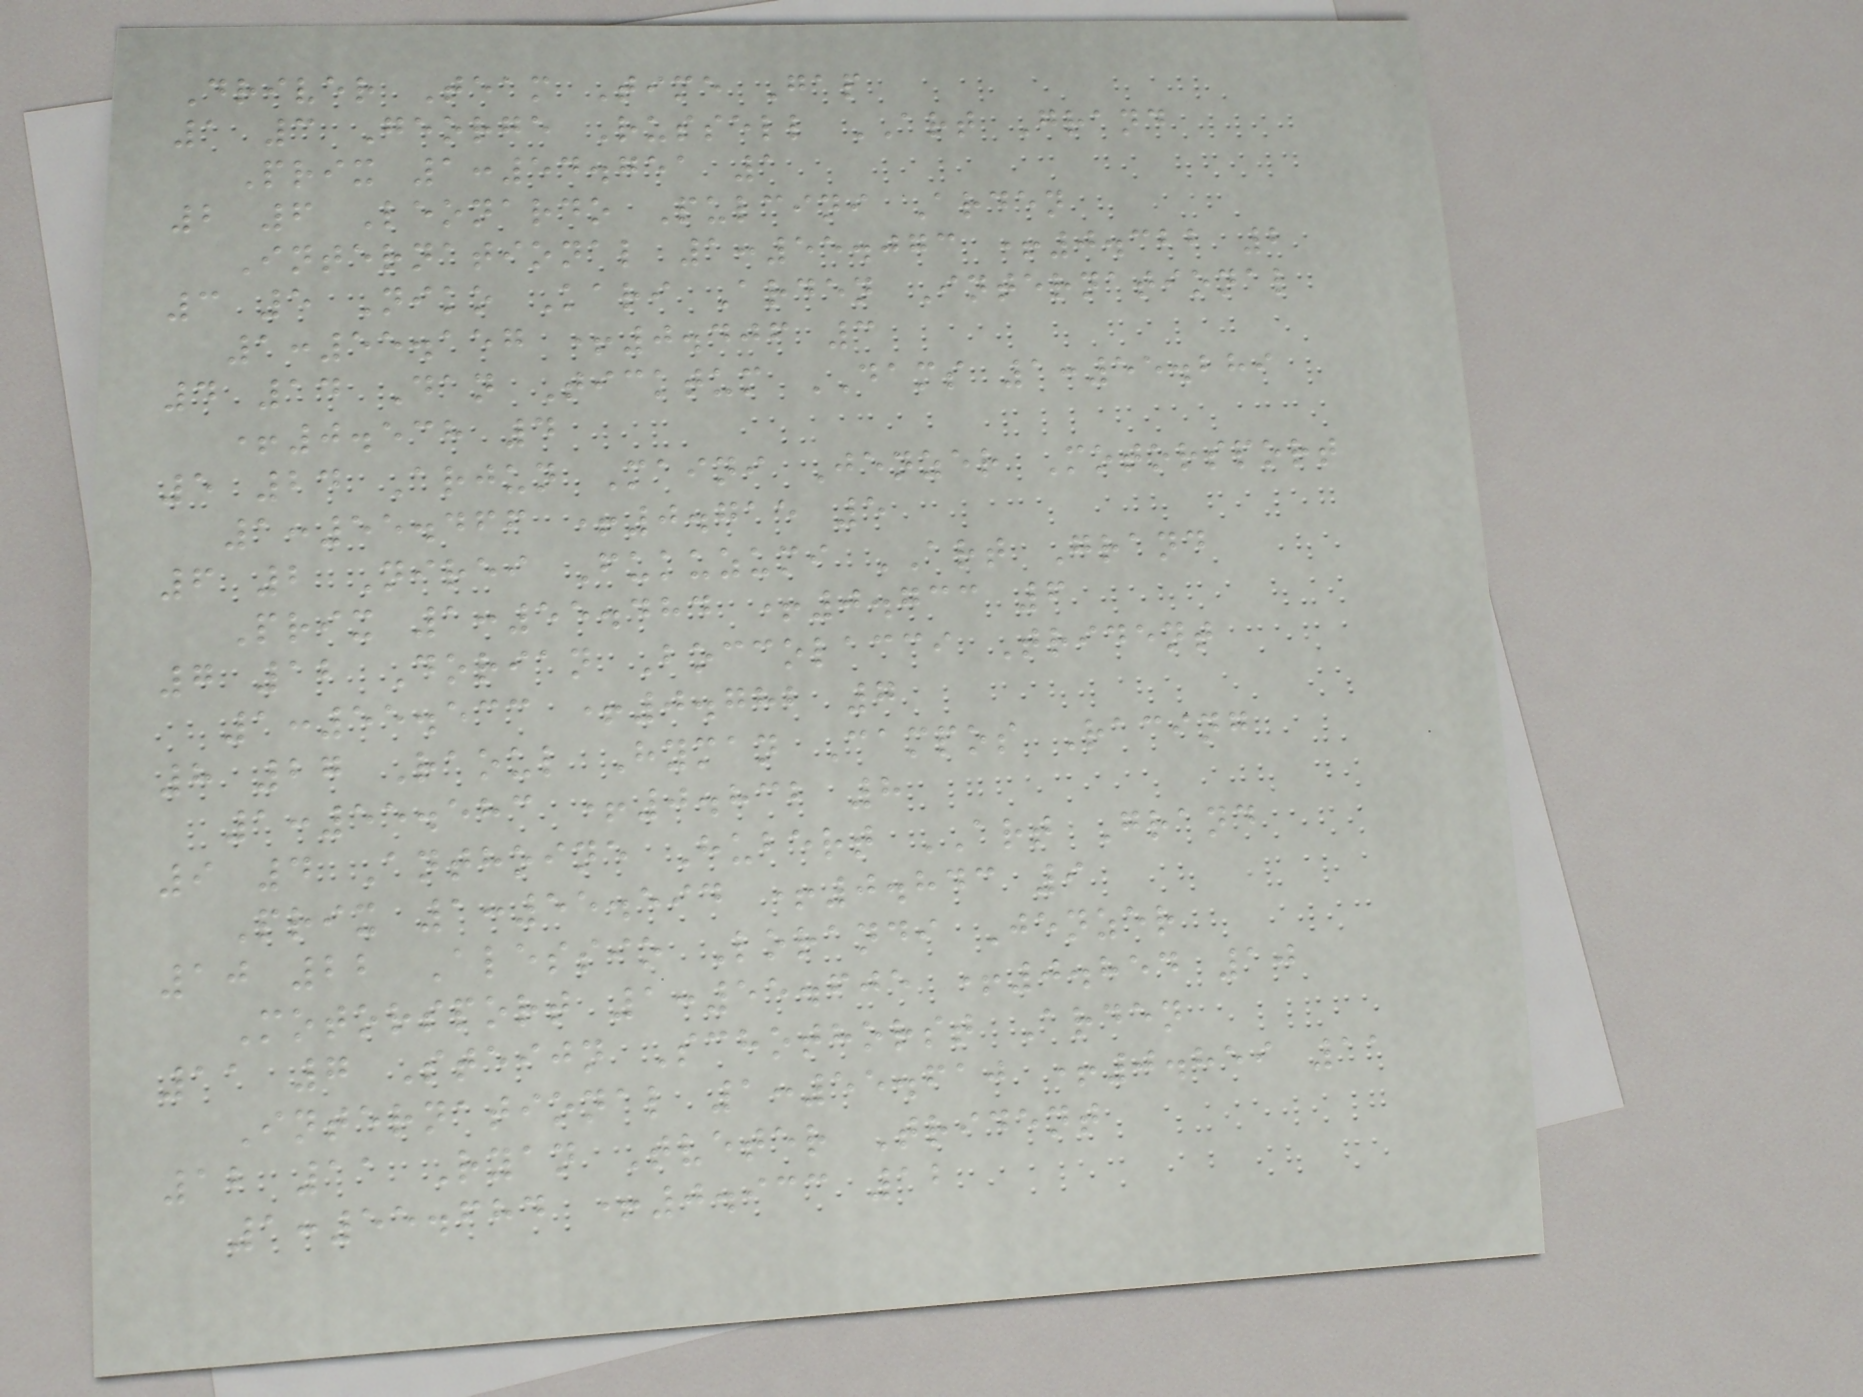Driver Team Time Gap
1 3 George Russell ART Grand
Prix 1:54.751 1
2 6 Leonardo Pulcini Arden
International 1:55.073 +0.322 2
3 5 Niko Kari Arden International
1:55.157 +0.406 3
4 14 Dan Ticktum DAMS 1:55.289
+0.538 4
5 24 Arjun Maini Jenzer Motorsport
1:55.466 +0.715 5
6 2 Nirei Fukuzumi ART Grand
Prix 1:55.484 +0.733 6
7 12 Dorian Boccolacci Trident
1:55.533 +0.782 7
8 27 Raoul Hyman Campos Racing
1:55.583 +0.832 8
9 4 Anthoine Hubert ART Grand
Prix 1:55.594 +0.843 9
10 22 Alessio Lorandi Jenzer
Motorsport 1:55.605 +0.854 10
11 7 Steijn Schothorst Arden
International 1:55.610 +0.859 11
12 11 Ryan Tveter Trident
1:55.684 +0.933 12
